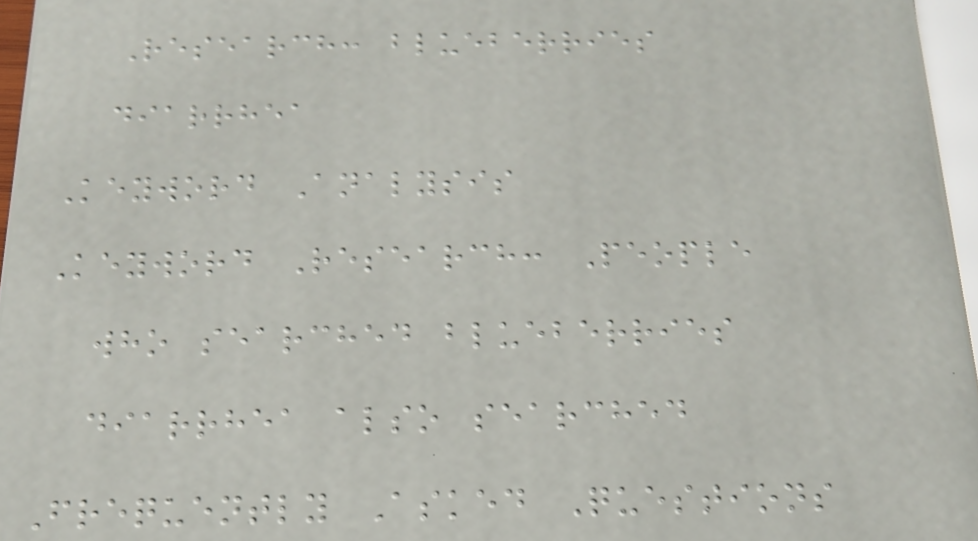Research: blueberries
diarrhea
Keyword Analysis
Keyword Research: People
who searched blueberries
diarrhea also searched
Frequently Asked Questions
